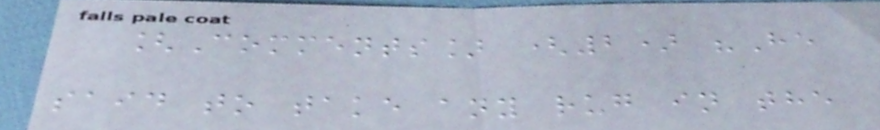[Comments] (2) "He
said to take any rug in the
